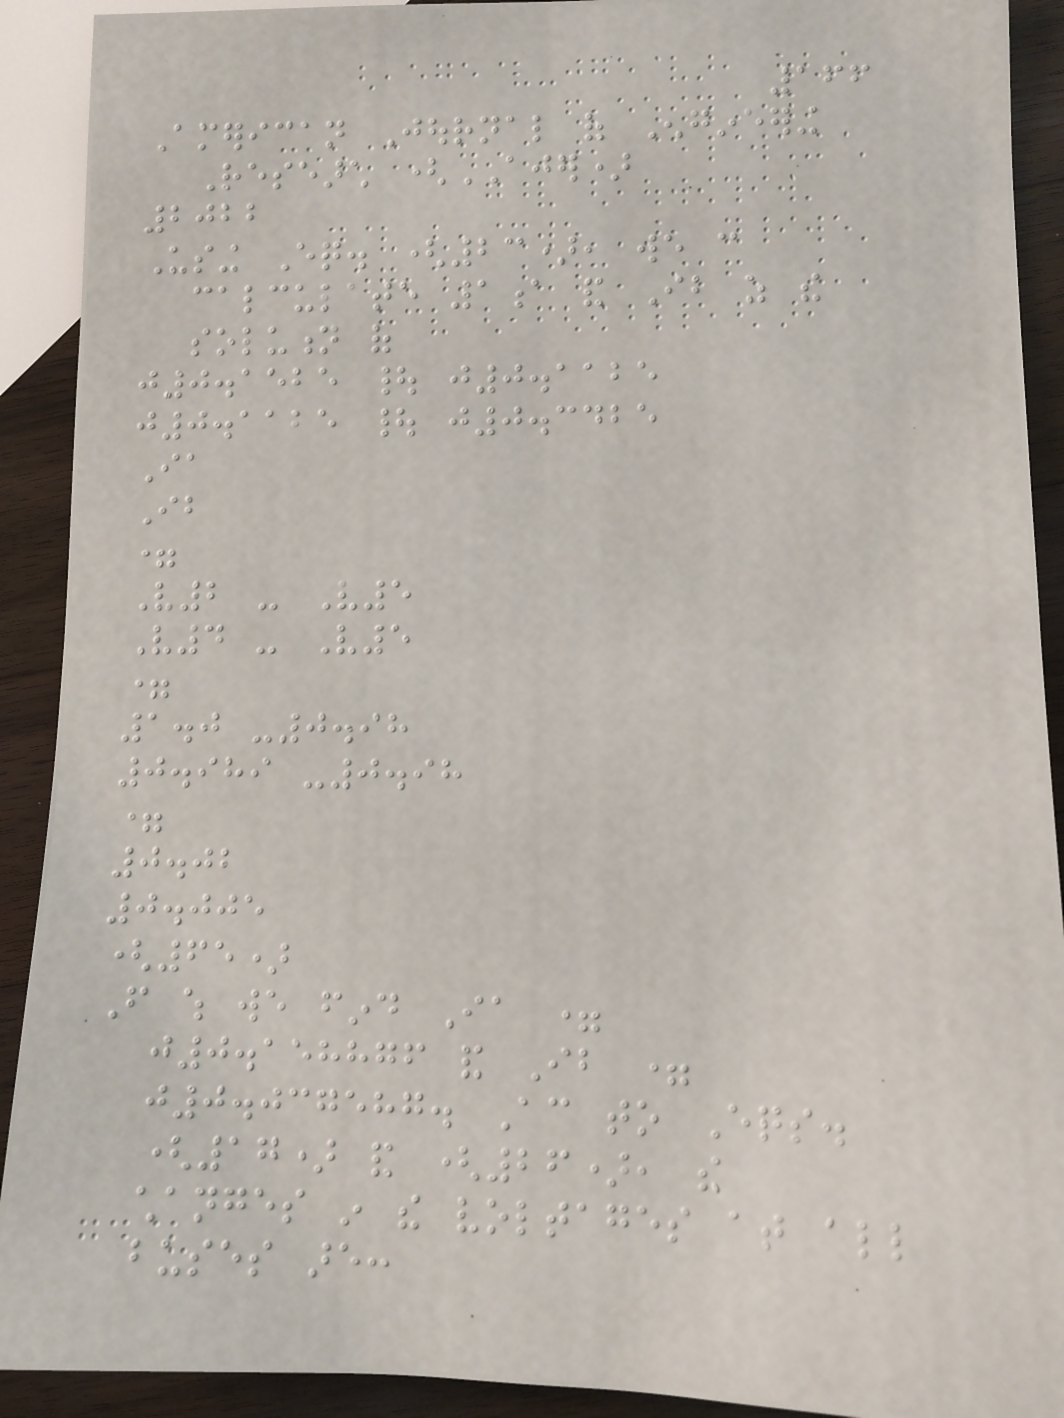166
American Journal of Engineering
Research (AJER)
2022
Using Eq. (23), we can
calculate 1a and Ib as the
solution of
j0.1525 | j0.1125
j0.1125 | j0.3425
Ia
Ib
=
V2 - V5
V4 - V5
=
1.0 -0.98
0.989 -0.98
=
0.02
0.005
(65)
From which we find Ia =
j0.158876 and Ib =
j0.037587. According to Eqs.
(17) and (26), the
changes in the voltages at all
buses are:
